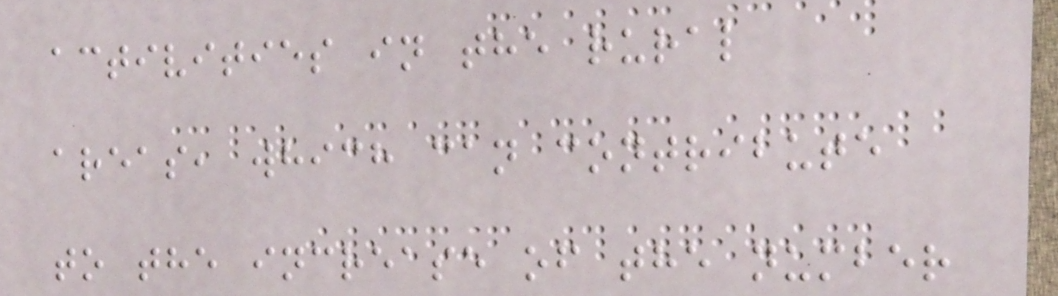activities in the rural
areas, which can contribute
to the increase of the number
